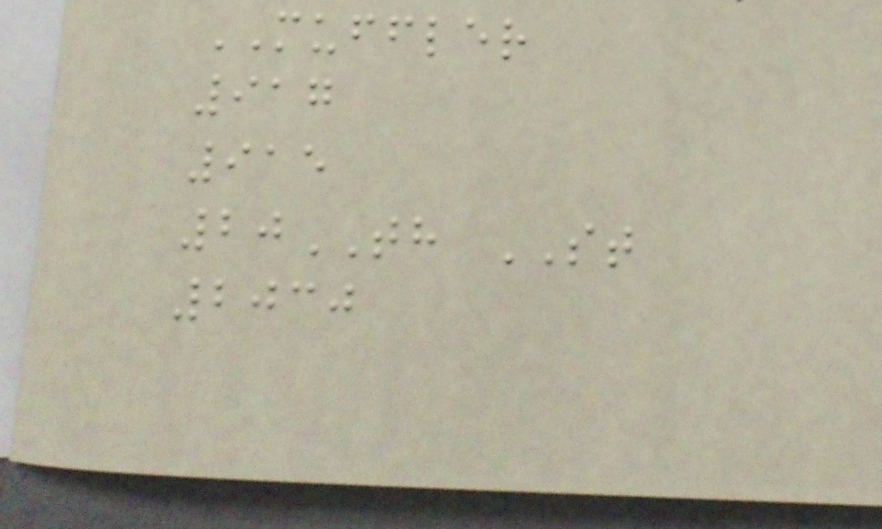MUFFLER
917
915
20TH ST
2030
